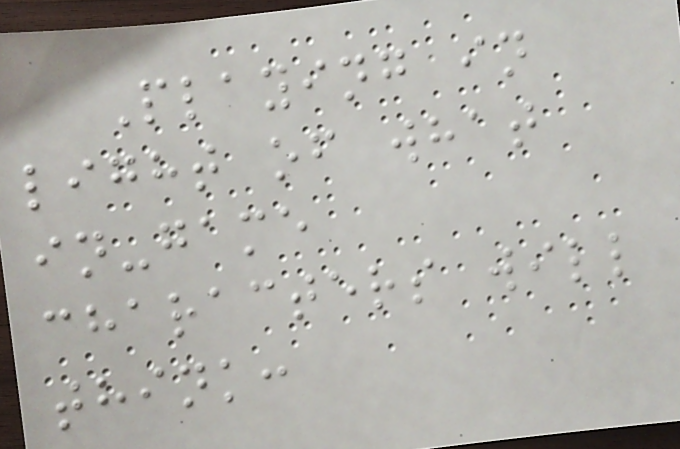Playing in
light of what
in-game
characters will
think:
